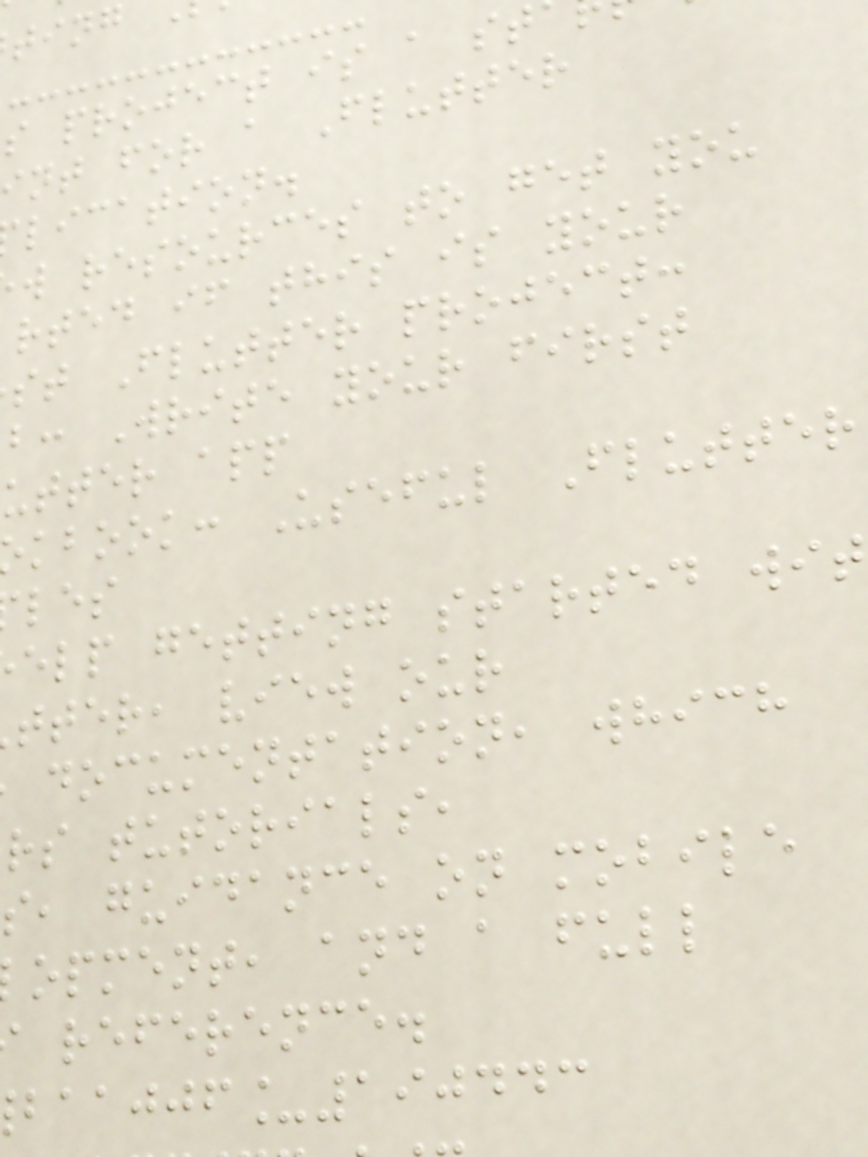s project is a st
nt for a Flutter
lication.
w resources to get you
rted if this is your
st Flutter project:
b: Write your first
utter app
kbook: Useful Flutter
elp getting started wit
tter, view our
documentation, which
rs tutorials,
s, guidance on mobile
opment, and a full
reference.
_190443
